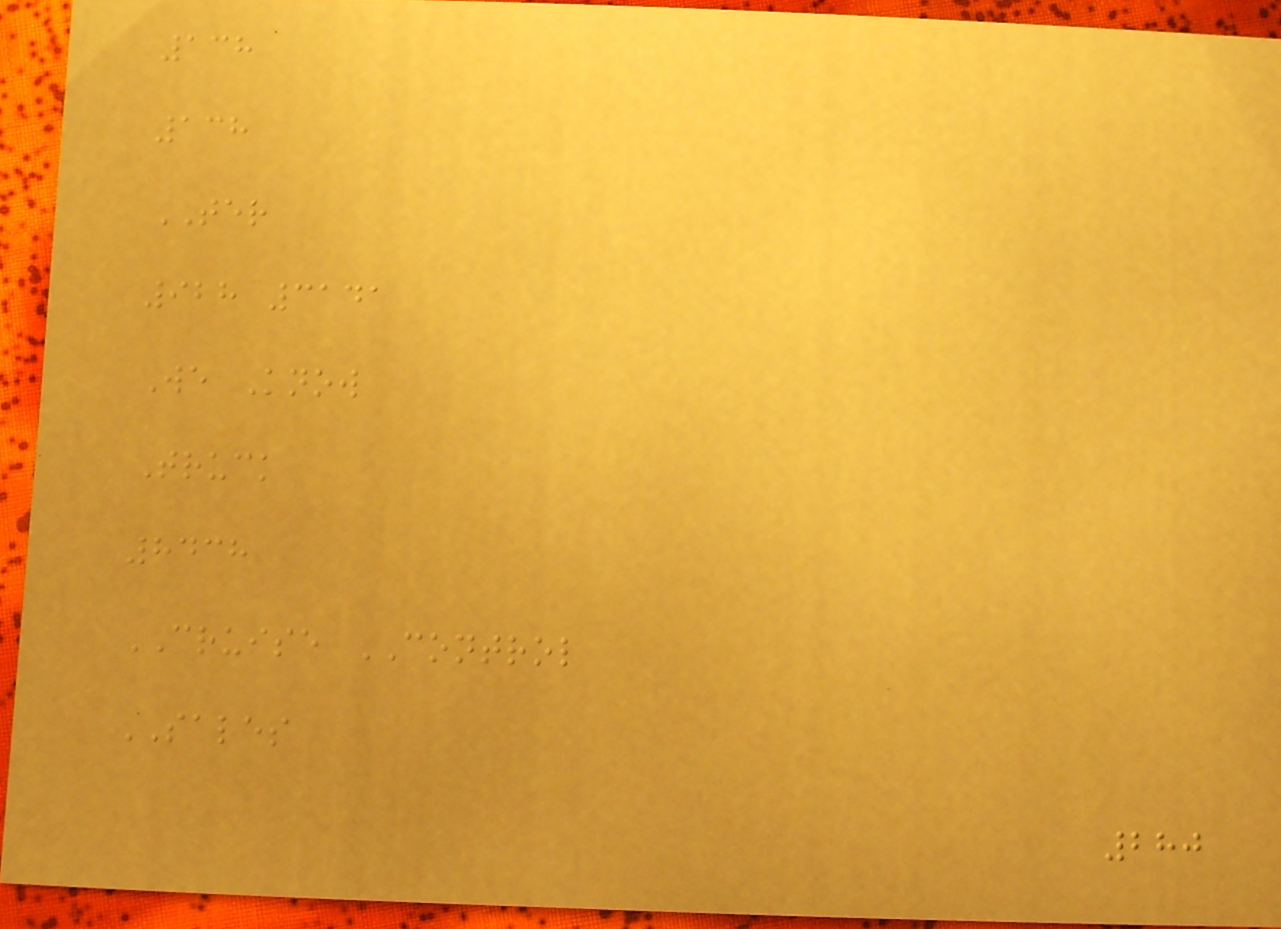138
138
TER
928 3141
We Know
Truck
8438
CRUISE CONTROL
SALES
280
